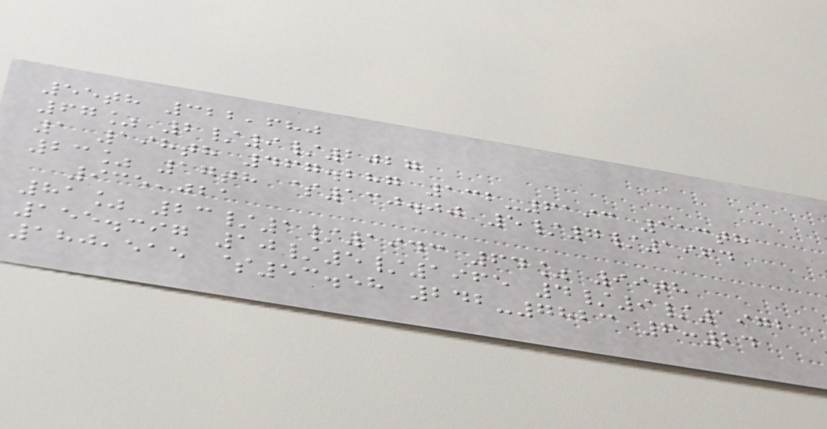55th 322,680
67% 2/9/2027
1 198th 467.287 132-6193 113th
23% 17th $130.00 5/7/1964
935,021
81% 23/1/1943 64% 99th
155.397 10/5/1965 4/9/1972
180,515 $53.58 242-7823 6:24
